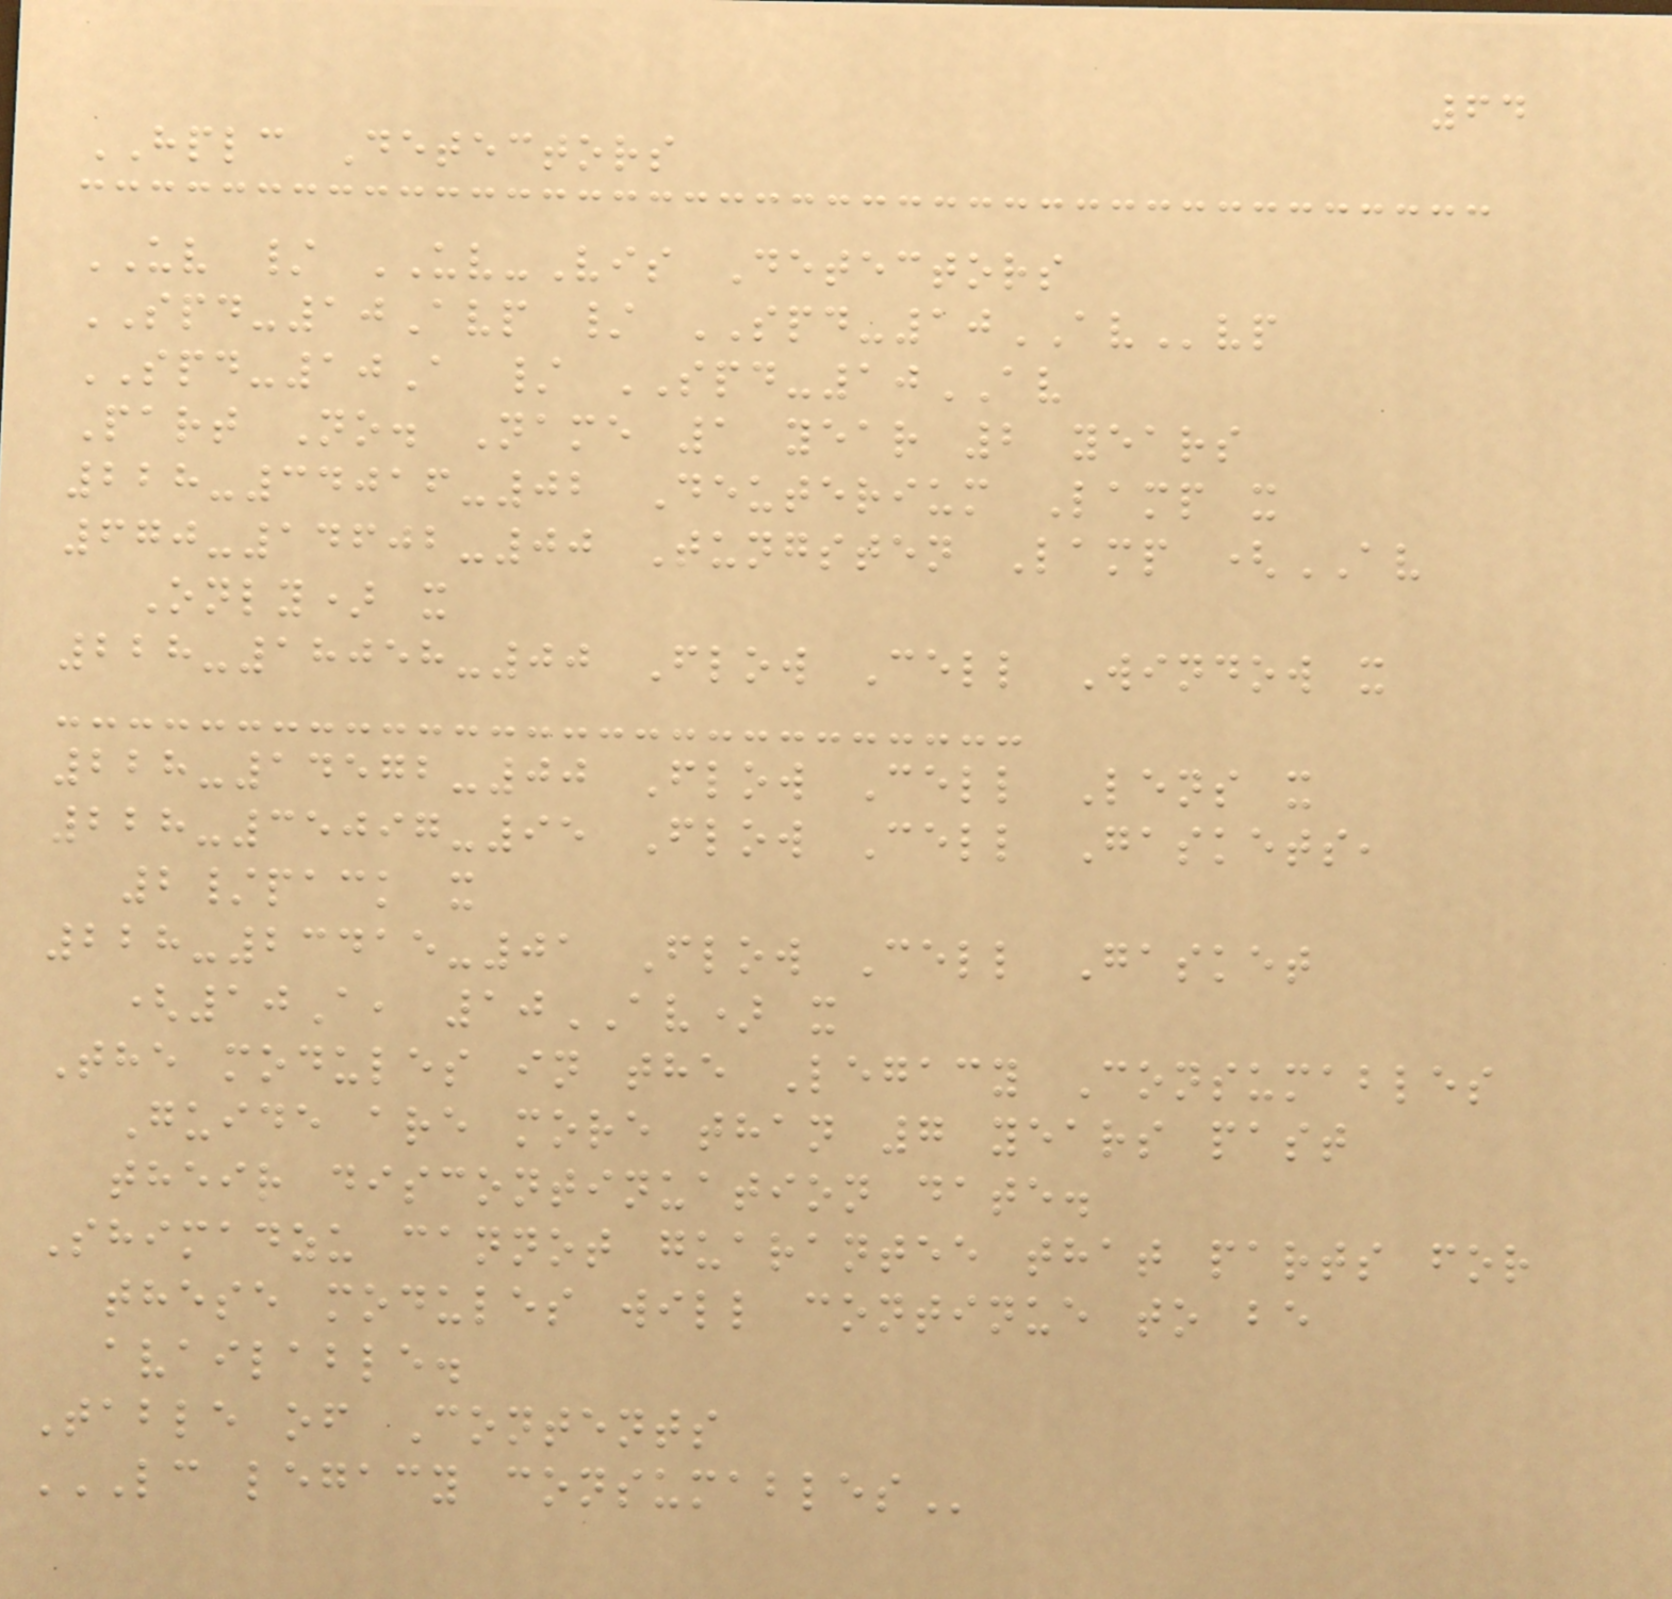64
HPLC Detectors
UV / UV-Vis Detectors
SPD-10Avp / SPD-10AVvp
SPD-10A / SPD-10AV
Part No. Name 1 year 2 years
228-34016-02 Deuterium Lamp x
670-14602-00 Tungsten Lamp (AV
Only) x
228-18058-00 Flow Cell Window x
228-14572-00 Flow Cell Lens x
228-35097-95 Flow Cell Gaskets,
2/pack x
228-23415-01 Flow Cell Gasket
(10A, 10AV) x
The modules in the Legacy Consumables
Guide are more than 7 years past
their discontinuation date.
Shimadzu cannot guarantee that parts for
these modules will continue to be
available.
Table of Contents
LC LEGACY CONSUMABLES
